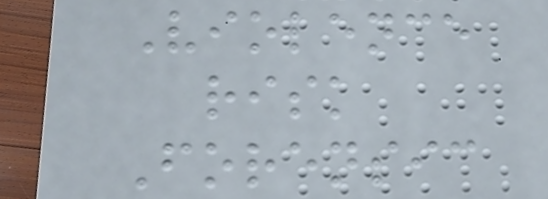Violence
risk
Forensic
